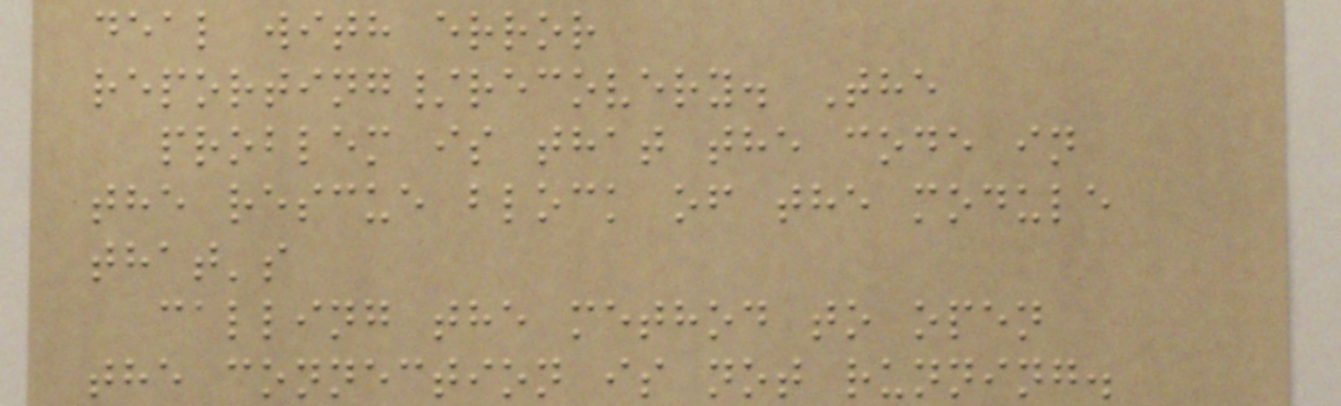deal with error
reporting/recovery. The
problem is that the code in
the rescue block of the module
that's
calling the method to open
the connection is not running.
